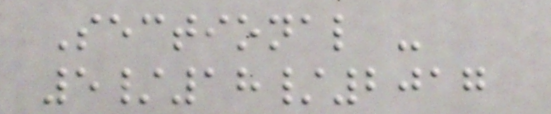Sectional -
5/18/2017
